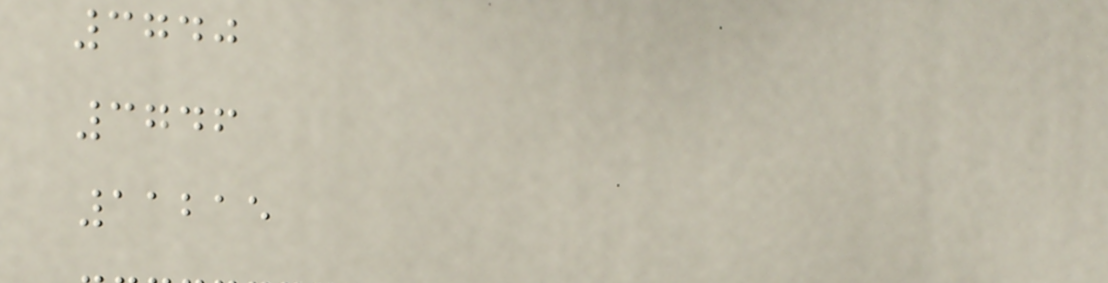3740
3746
11215
